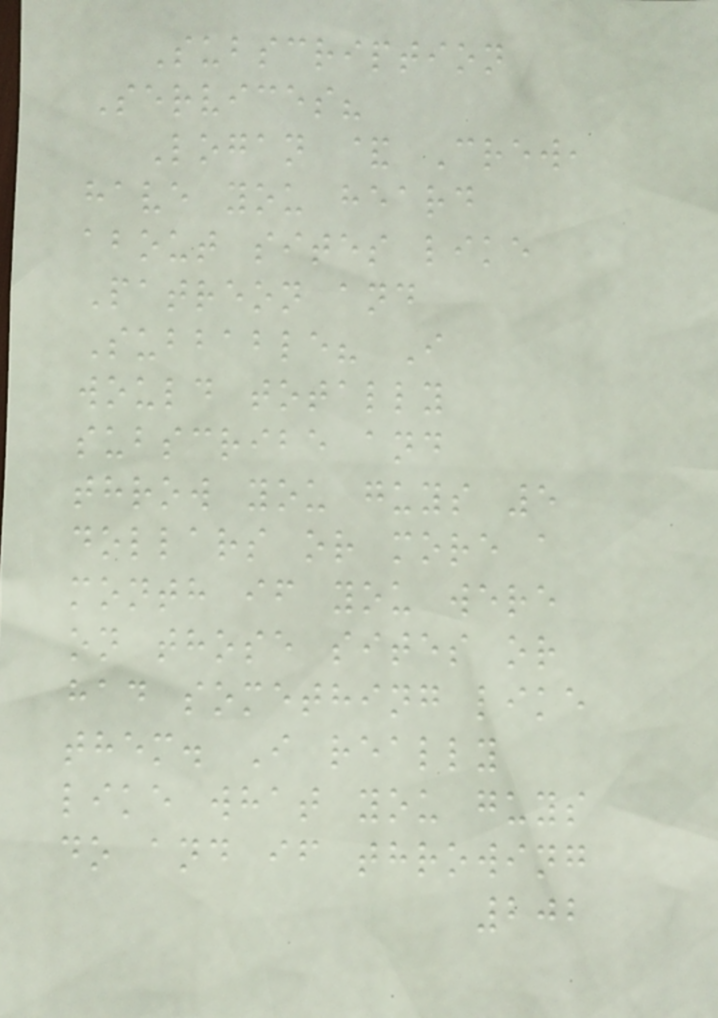Subscription
Services?
Logan & Crew,
have you heard
about sites like
Patreon and
Subbable? I
would totally
subscribe and
throw you guys 5
dollars or more a
month if you were
on those sites or
had something like
them. I really
like what you guys
do and if throwing
202
